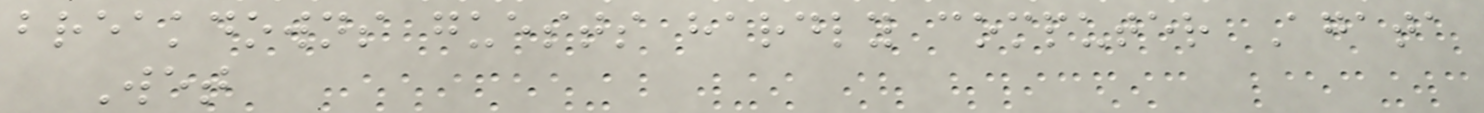breakdowns guests hardly computer Agata
Wet
